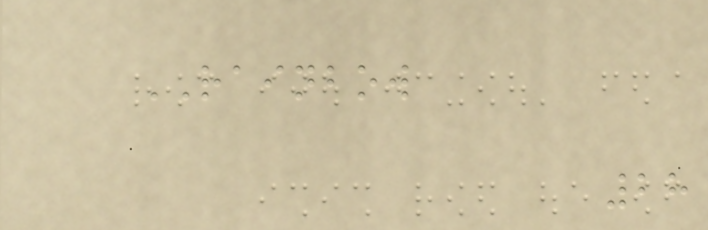RAINBOW
28
